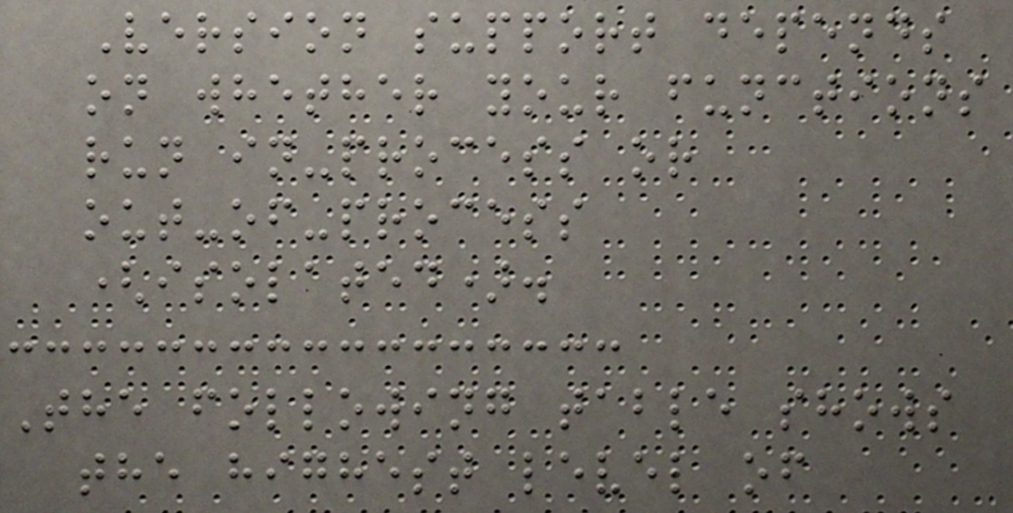Version support depends
on whether your functions
run in-process or
out-of-process
(isolated).
The following table shows
the highest level of
